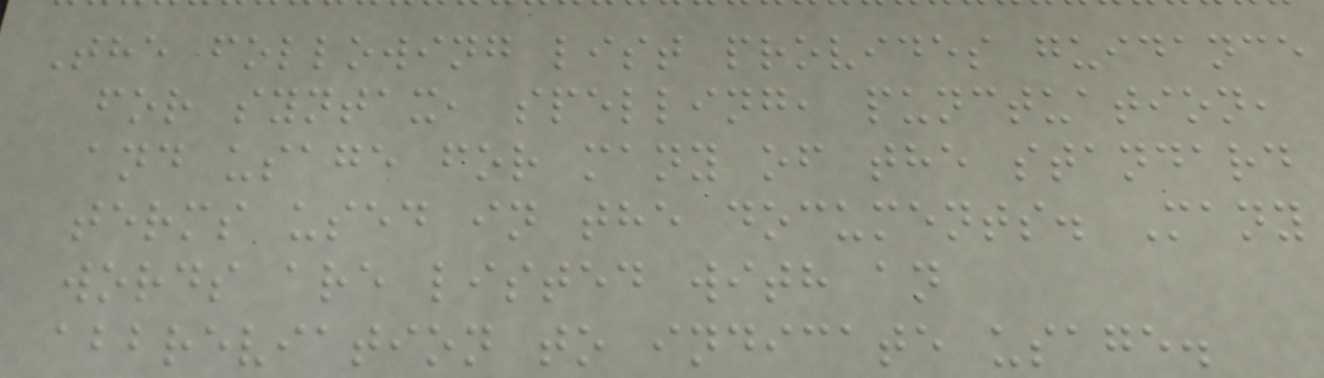The following list provides guidance
for syntax, spelling, punctuation,
and usage for many of the standard
terms used in the documents. Many
words are listed with an
abbreviation to indicate usage.
